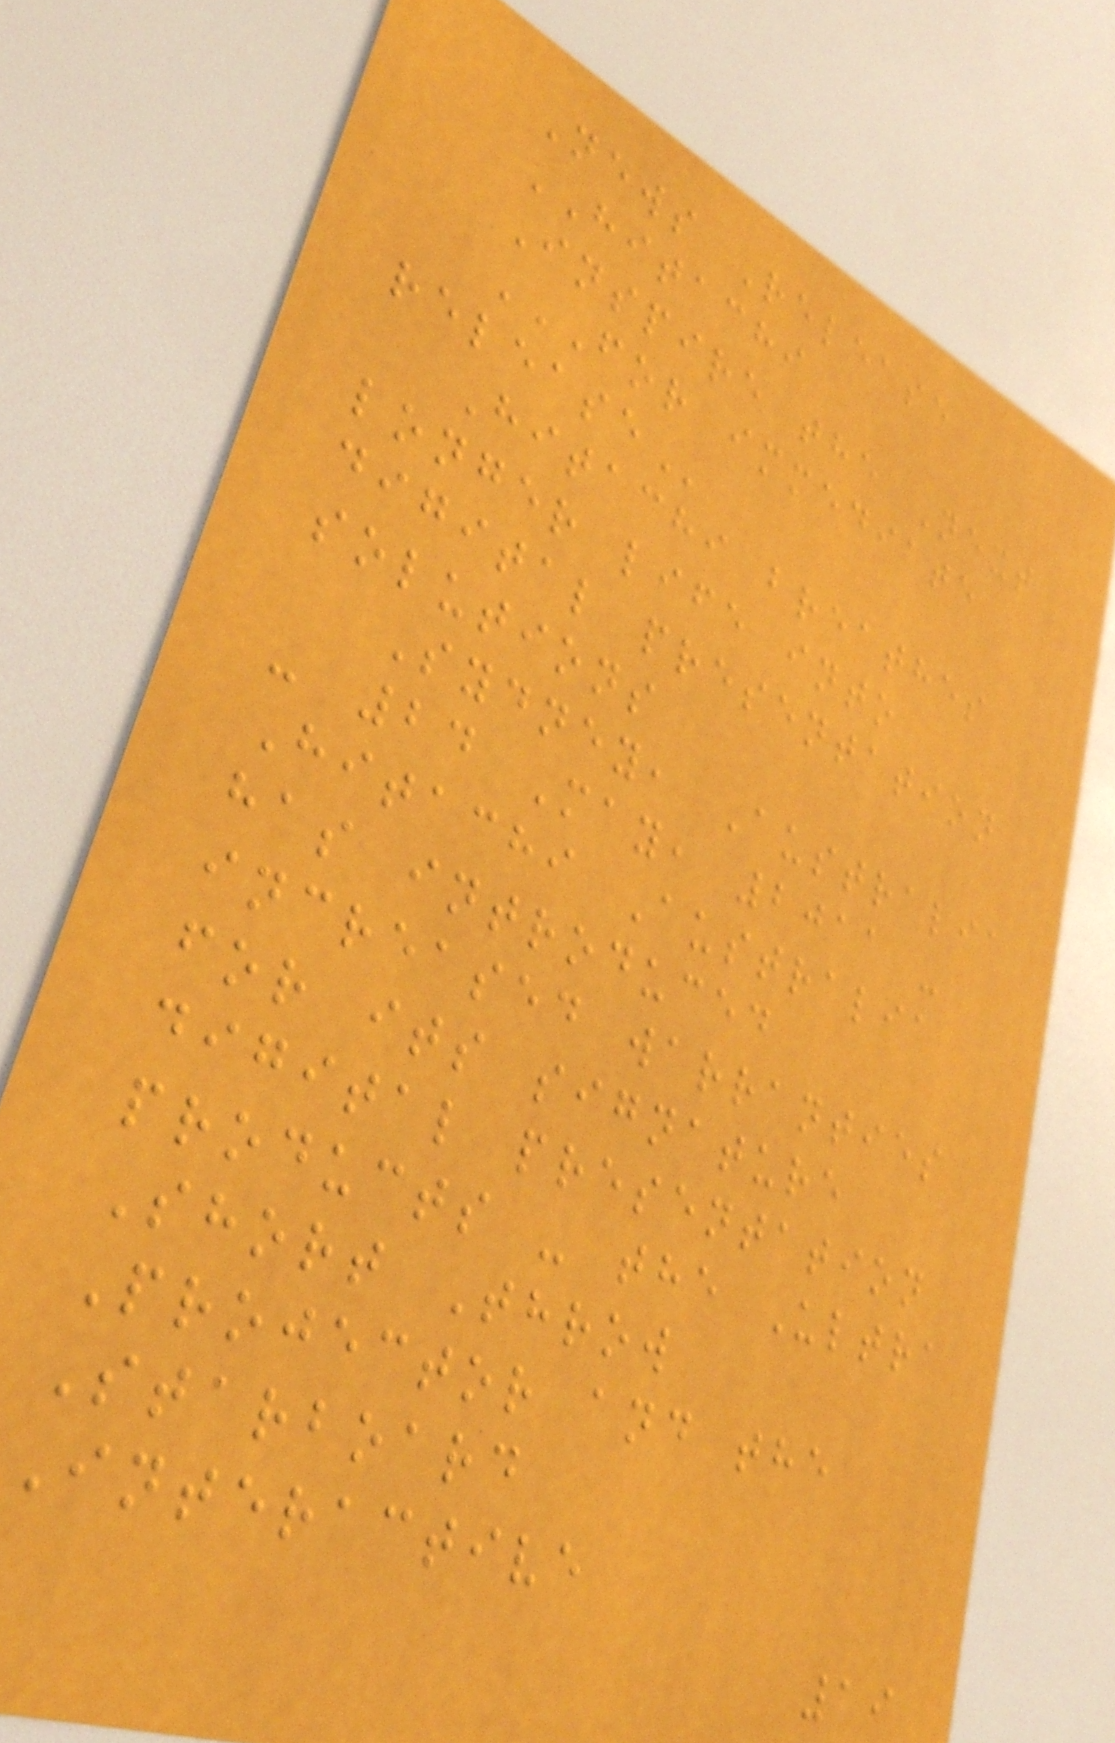News Release
HITACHI
Inspire the Next
FOR IMMEDIATE
RELEASE
Hitachi breathes
longer life into
digital presentation
solutions
Sydney, Australia
- 24 May, 2011 -
Hitachi Australia
has introduced
increased warranties
for its signature
digital presentation
products - the Ultra
Short Throw
Projector and the
Starboard
Interactive
19
